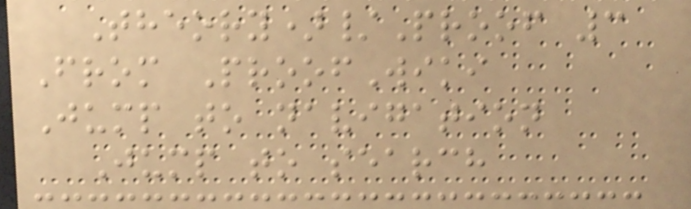Theory)/Proof 3
From ProofWiki
Jump to navigation
Jump to search
